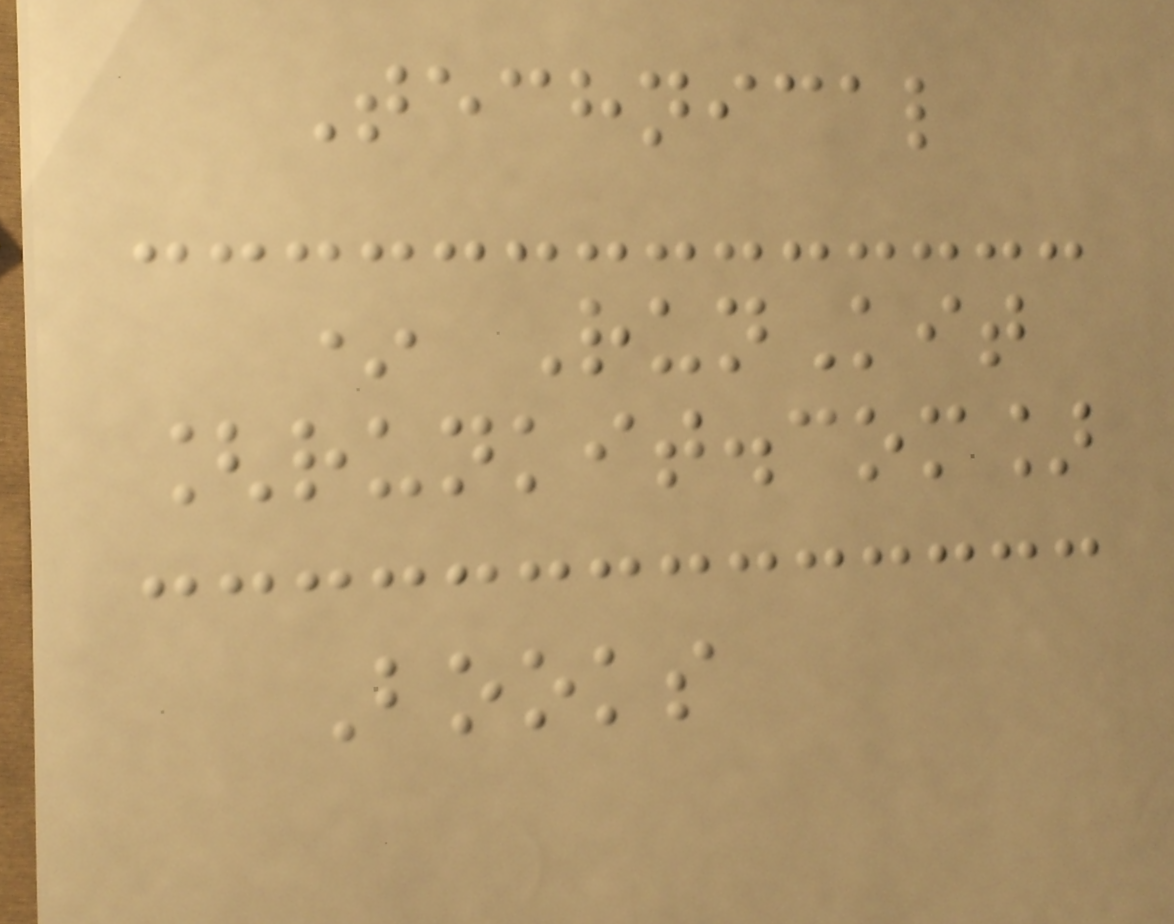Technical
* RunKit
[runkit.com]
Books
